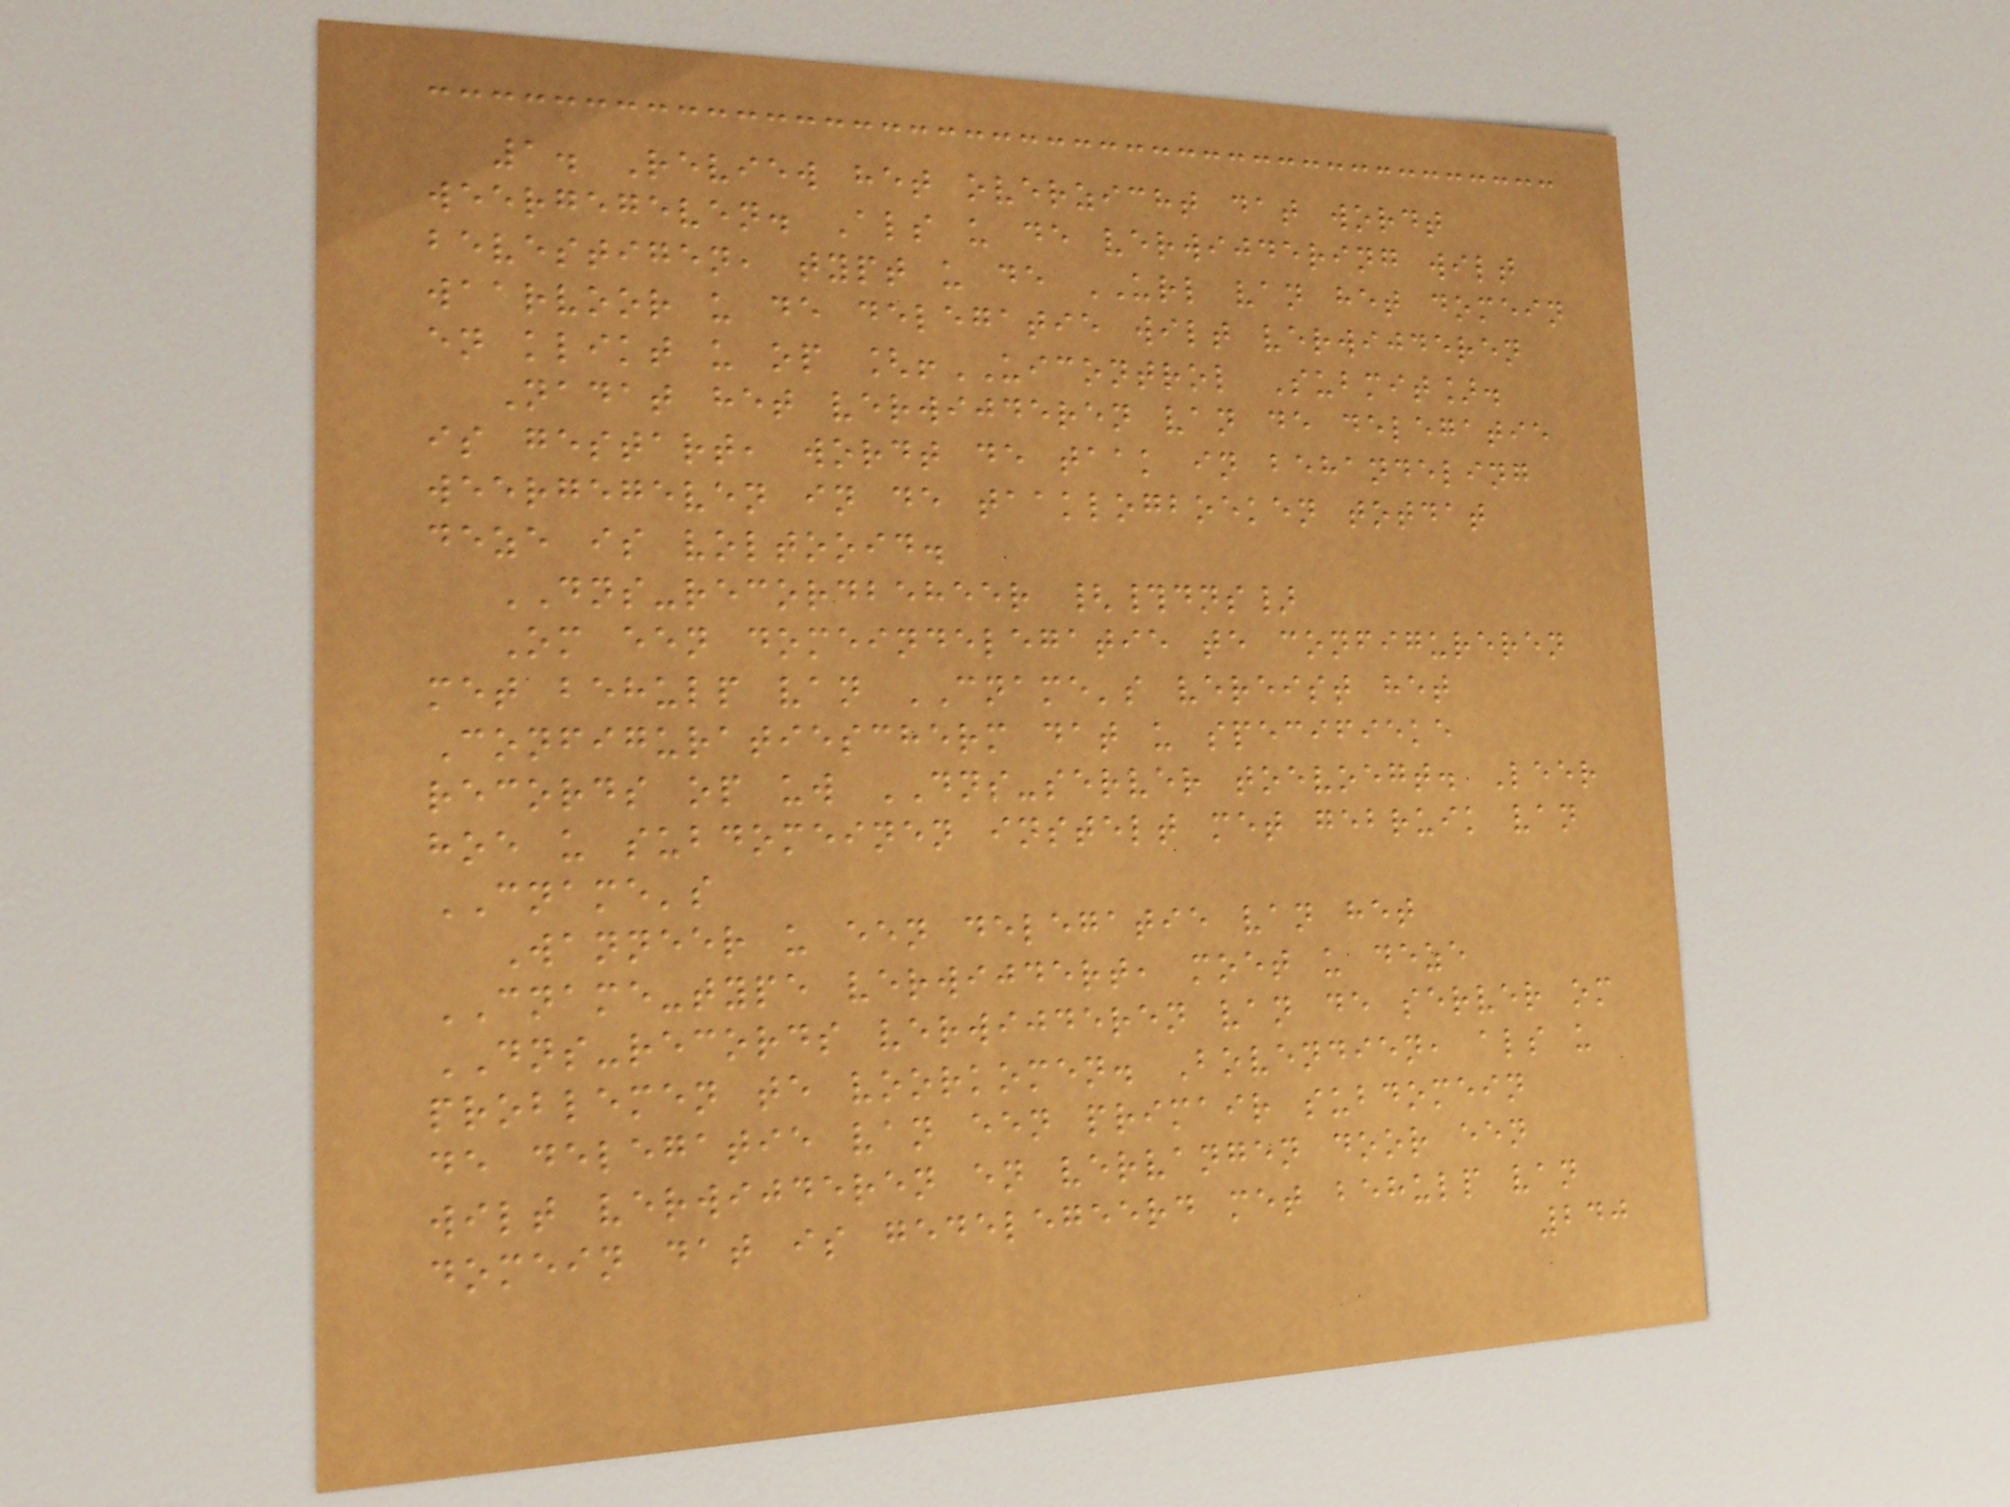1. Review het overzicht dat wordt
weergegeven. Als u de verwijdering wilt
bevestigen, typt u de URL van het domein
waarvoor u de delegatie wilt verwijderen
en klikt u op [!UICONTROL Submit].
Nadat het verwijderen van de delegatie
is gestart, wordt de taak in behandeling
weergegeven in de taaklogboeken totdat
deze is voltooid.
DNS-recordbeheer {#dns}
Om een domeindelegatie te configureren
met behulp van CNAME's vereist het
Configuratiescherm dat u specifieke
records op uw DNS-server toevoegt. Leer
hoe u subdomeinen instelt met gebruik van
CNAME's
Wanneer u een delegatie van het
CNAME-type verwijdert, moet u deze
DNS-records verwijderen van de server om
problemen te voorkomen. Bovendien, als u
de delegatie van een primair subdomein
wilt verwijderen en vervangen door een
domein dat is gedelegeerd met behulp van
240
